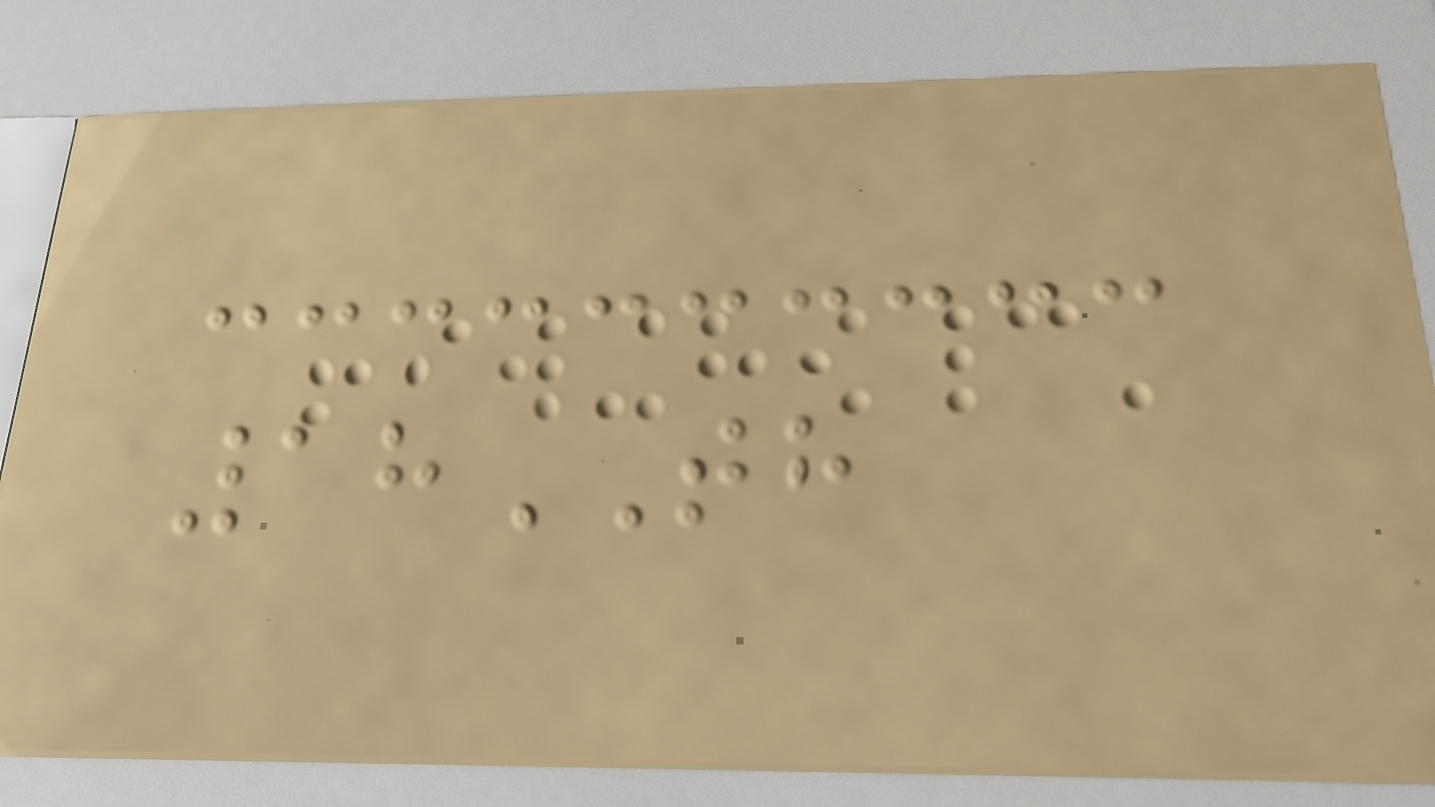18TH
